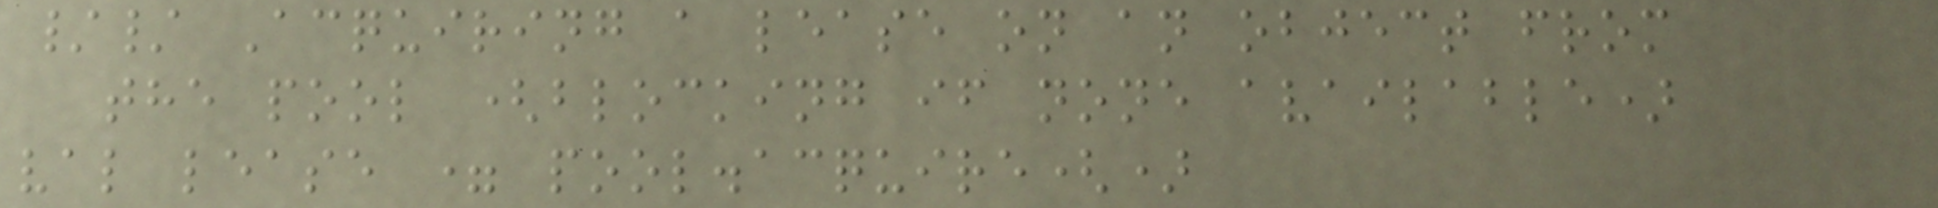// Acquiring a lease on an object from
the pool (blocking if none available)
val lease = pool.acquire()
